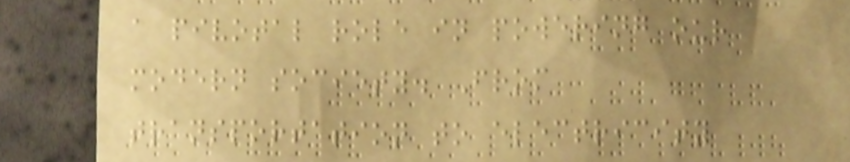a pivotal role in powering our
modern society. From
transportation to electricity
